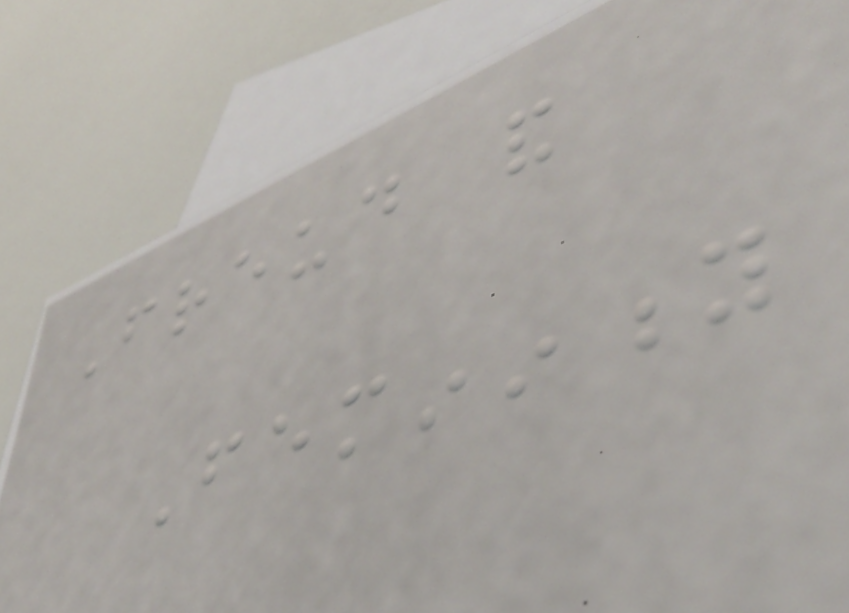Freud and
Femininity
